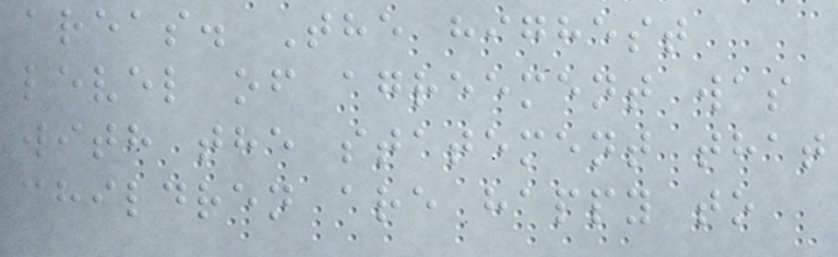areas. The highest
level of agreement was
with the statement that
children are happy to
